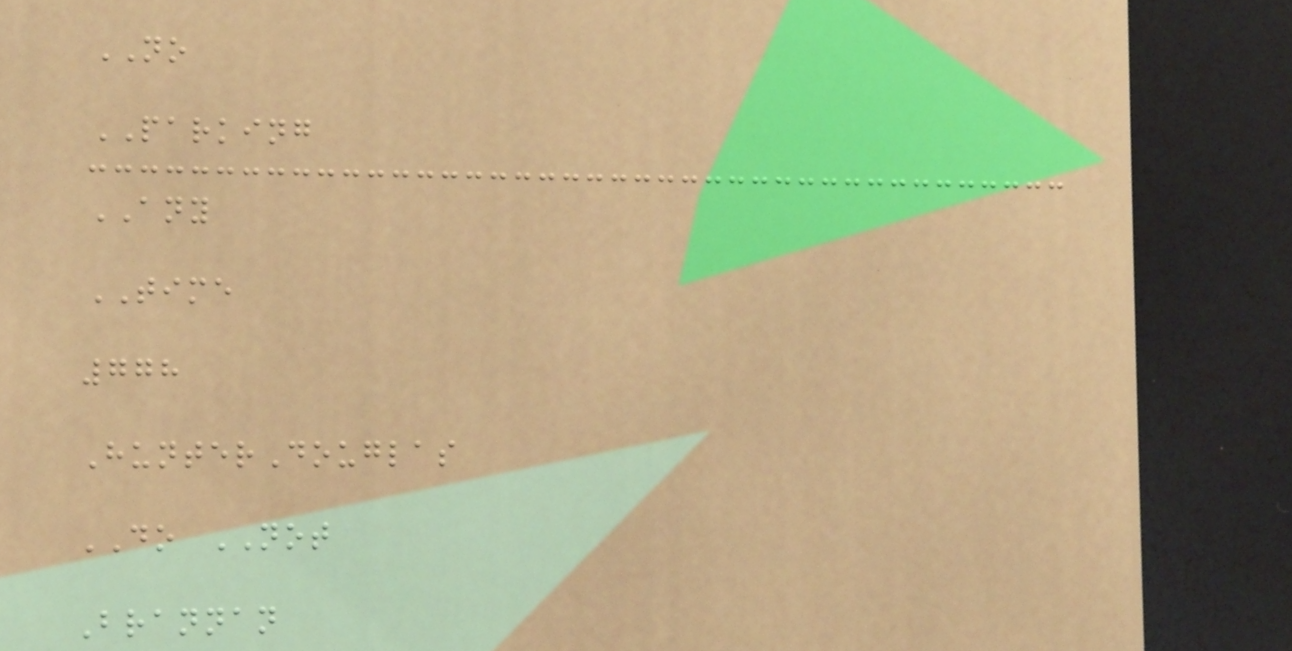NO
PARKING
ANY
TIME
778
HunterDouglas
DO NOT
Brannan
